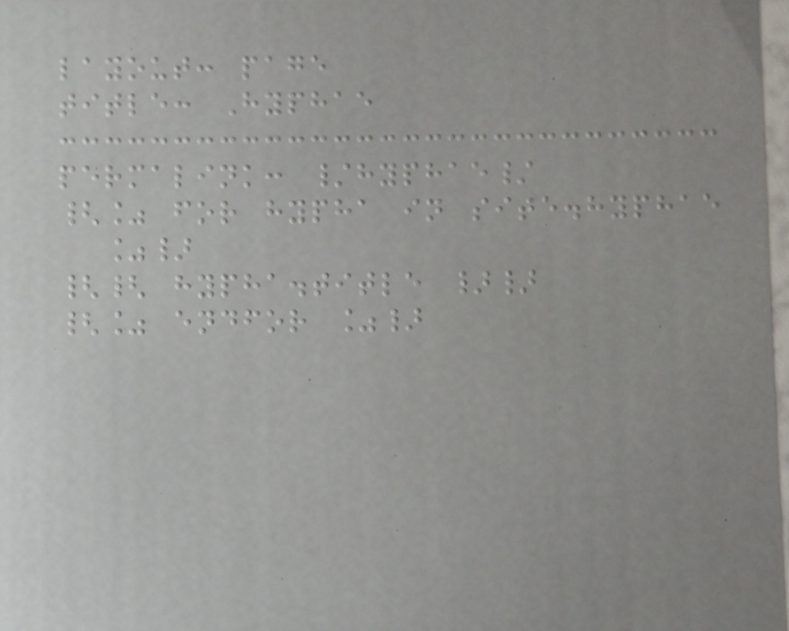layout: page
title: Hyphae
permalink: /hyphae/
{% for hypha in site.hyphae
%}
{{ hypha.title }}
{% endfor %}
